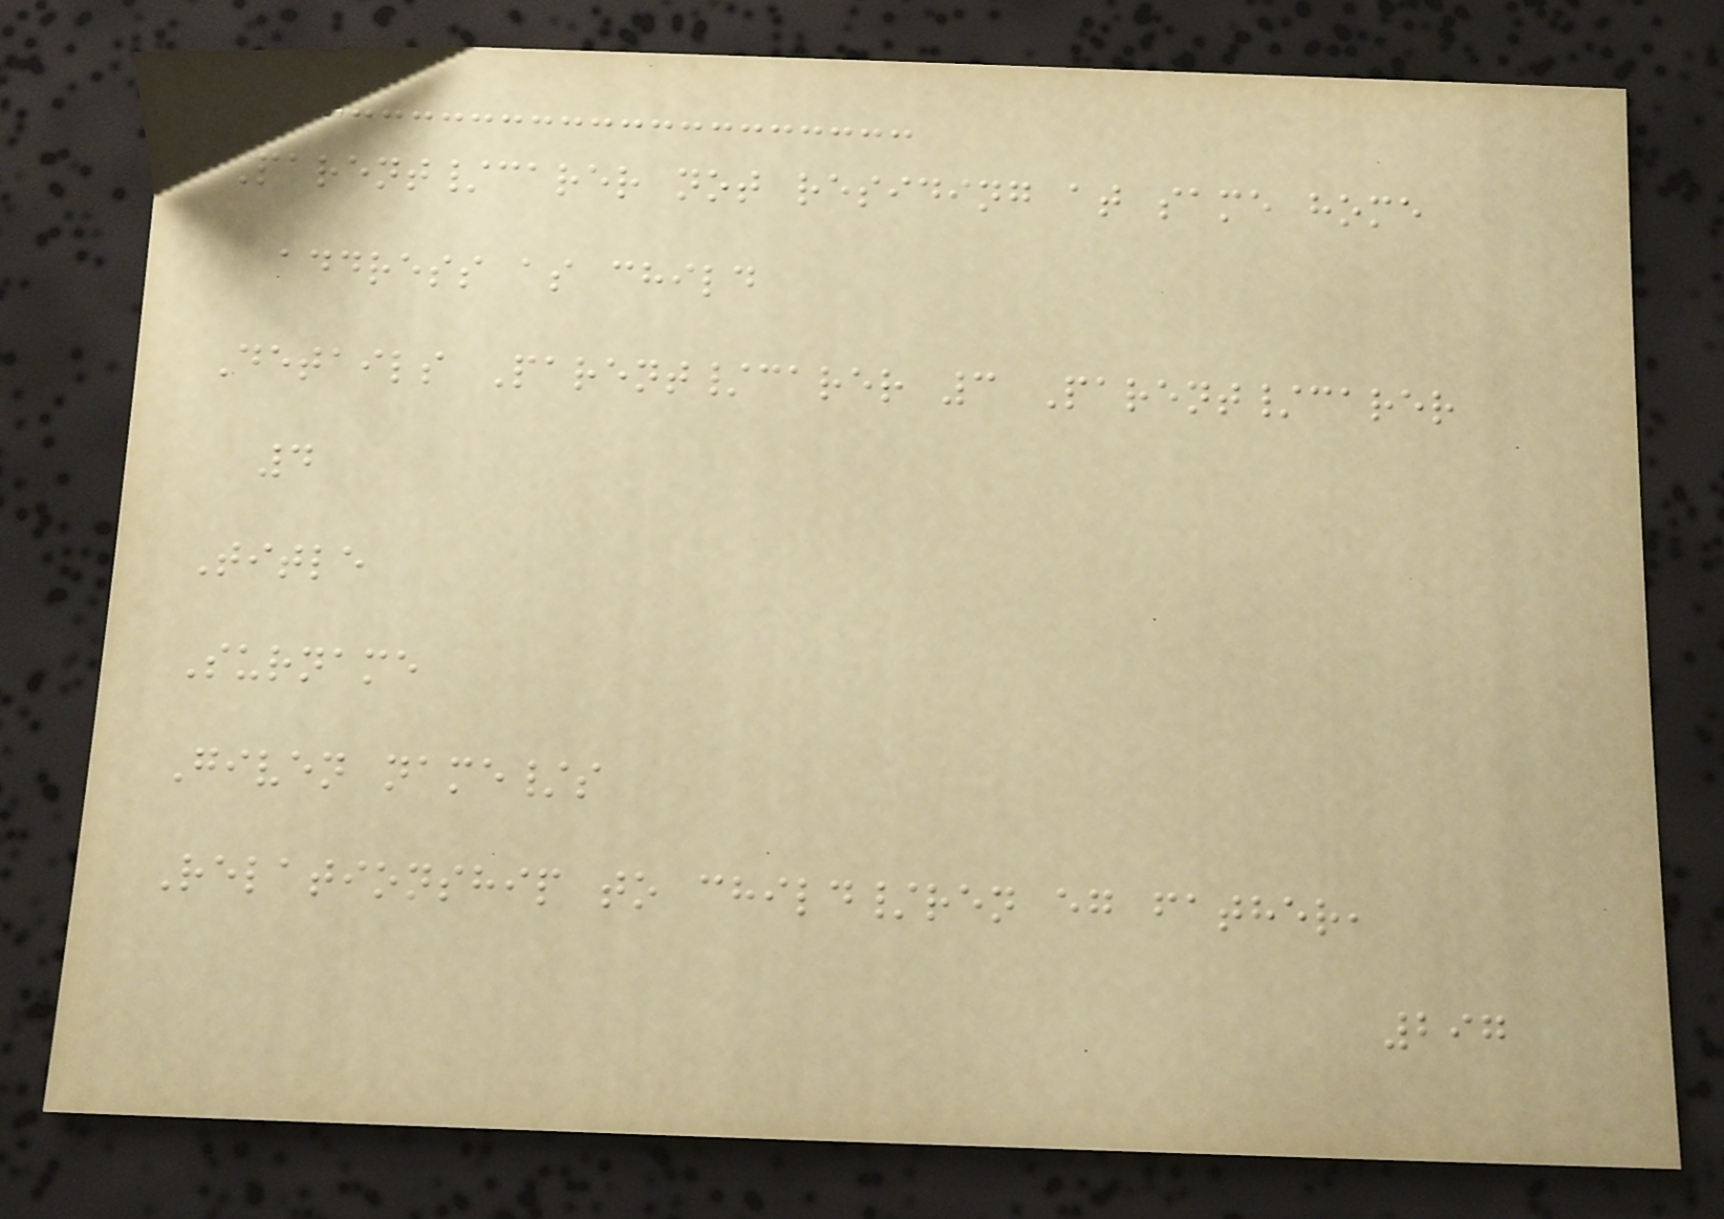Parent/carer not residing at same home
address as child
Details Parent/carer 3 Parent/carer
4
Title
Surname
Given name/s
Relationship to child/ren eg father,
297
